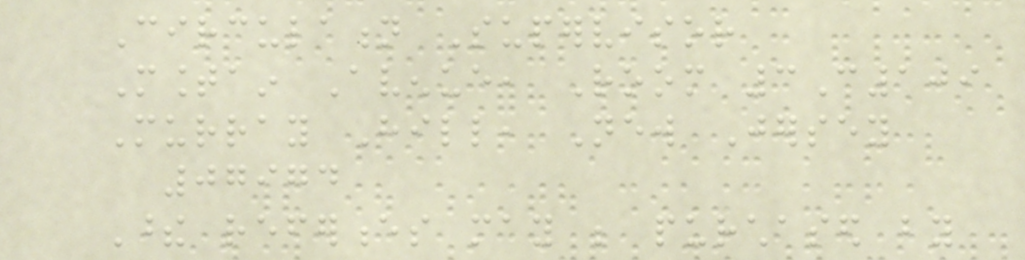Circulation Supervisor
Mountain Avenue, Room 3C109
Murray Hill, New Jersey
07974
These references may be purchased by
